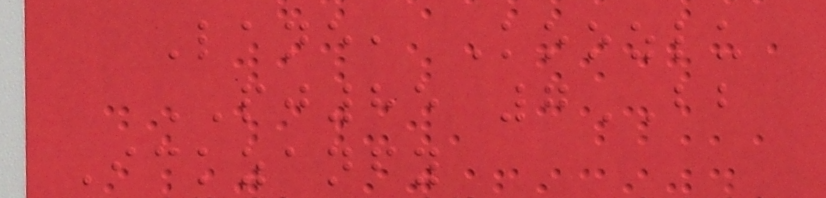Lane, Koozlu
PJ85 7BB
Ickzanfy
